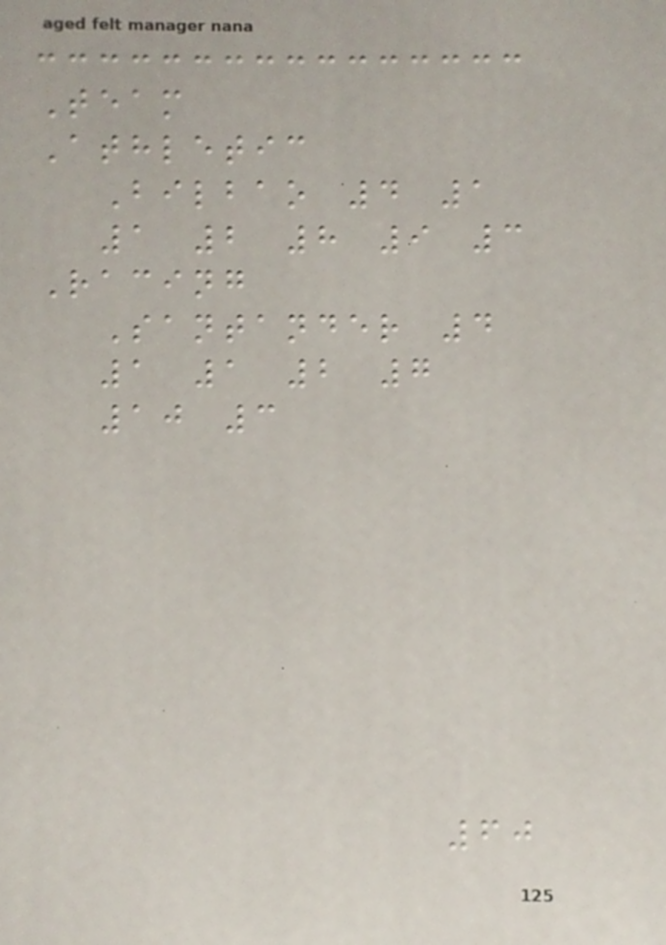Team
Athletic
Bilbao 4 1
1 2 8 9 3
Racing
Santander 4
1 1 2 7
10 3
60
